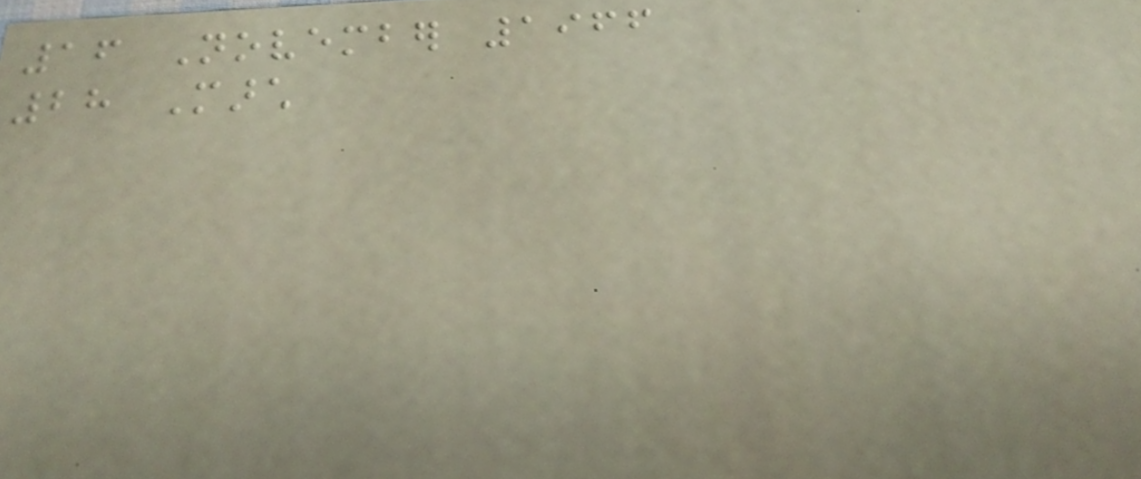16 November 1966
28 March
